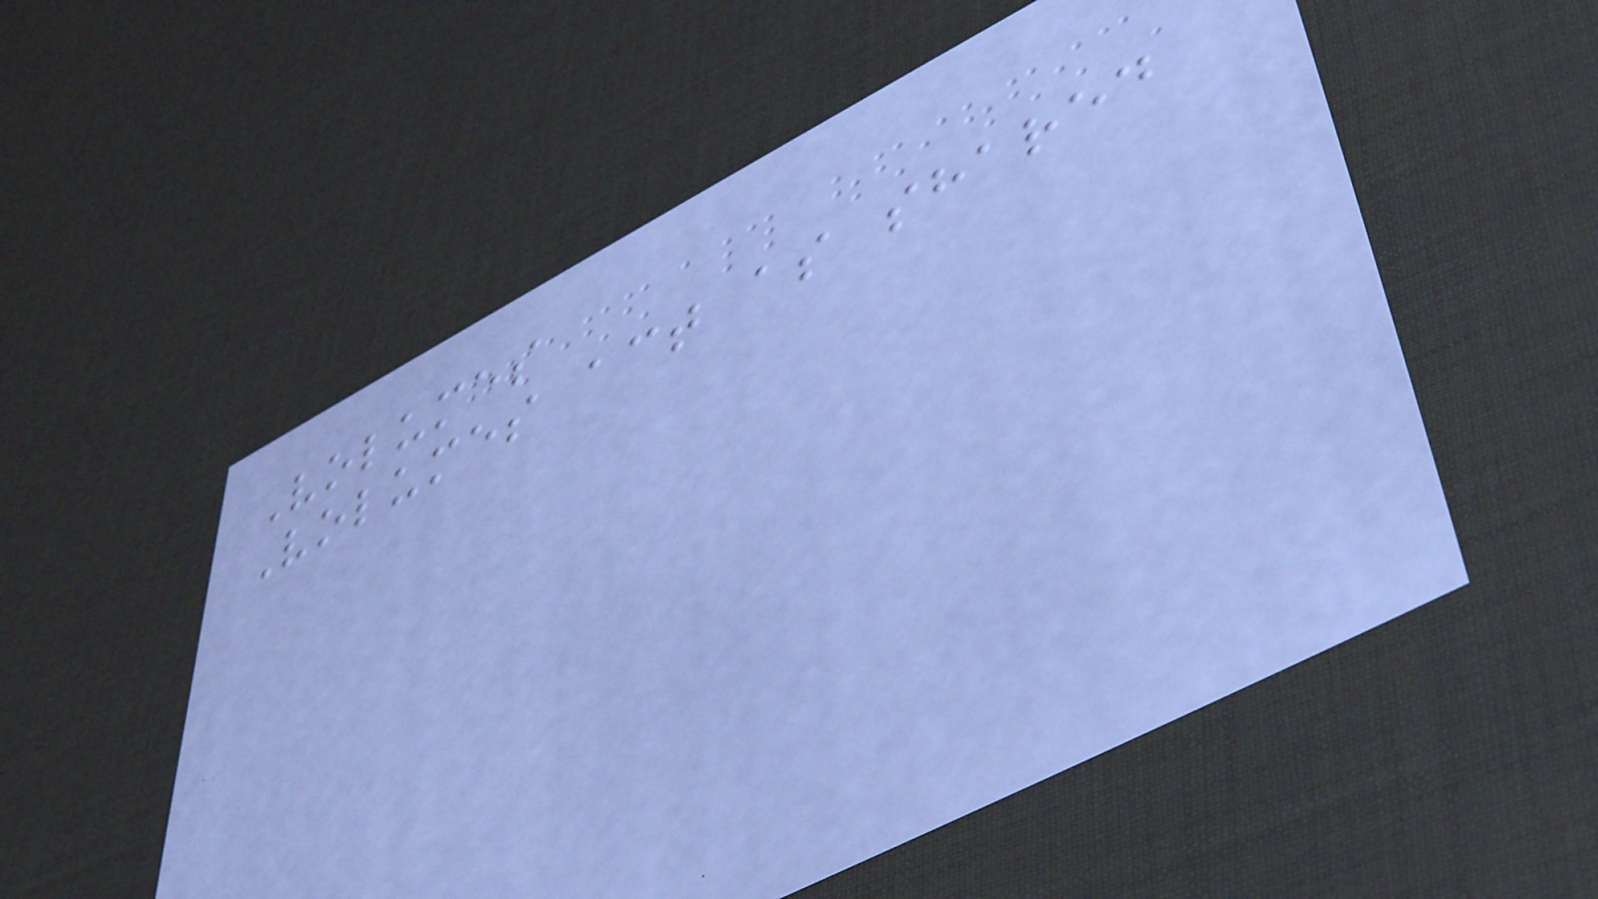Volumes
Volumes act as shared
